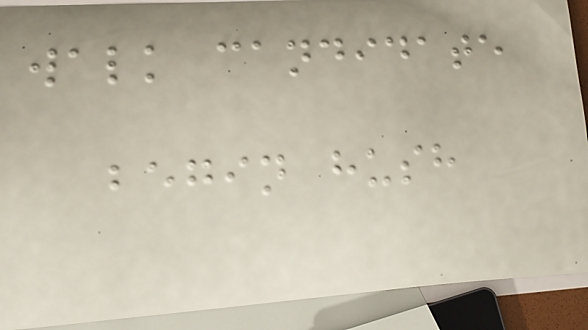walk candidate
begin hush
